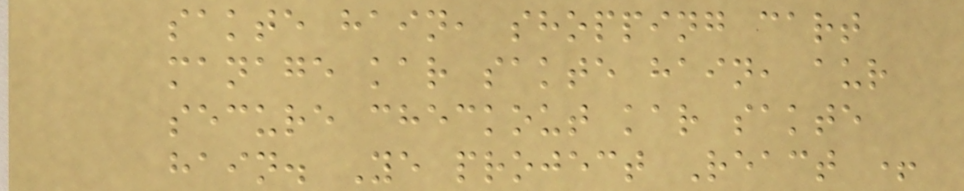sakte hain, shopping cart
manage kar sakte hain, aur
secure checkout kar sakte
hain. Ye project React +
